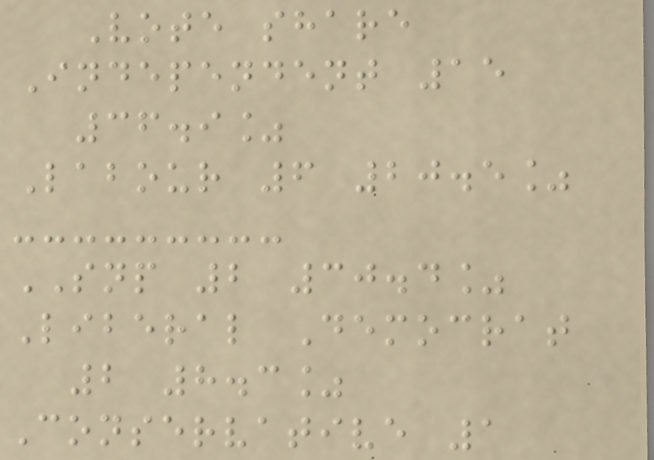Vote share
Independent 15
36.9%
Labour 6 20.5%
SNP 2 30.4%
Liberal Democrat
2 8.3%
Conservative 1
